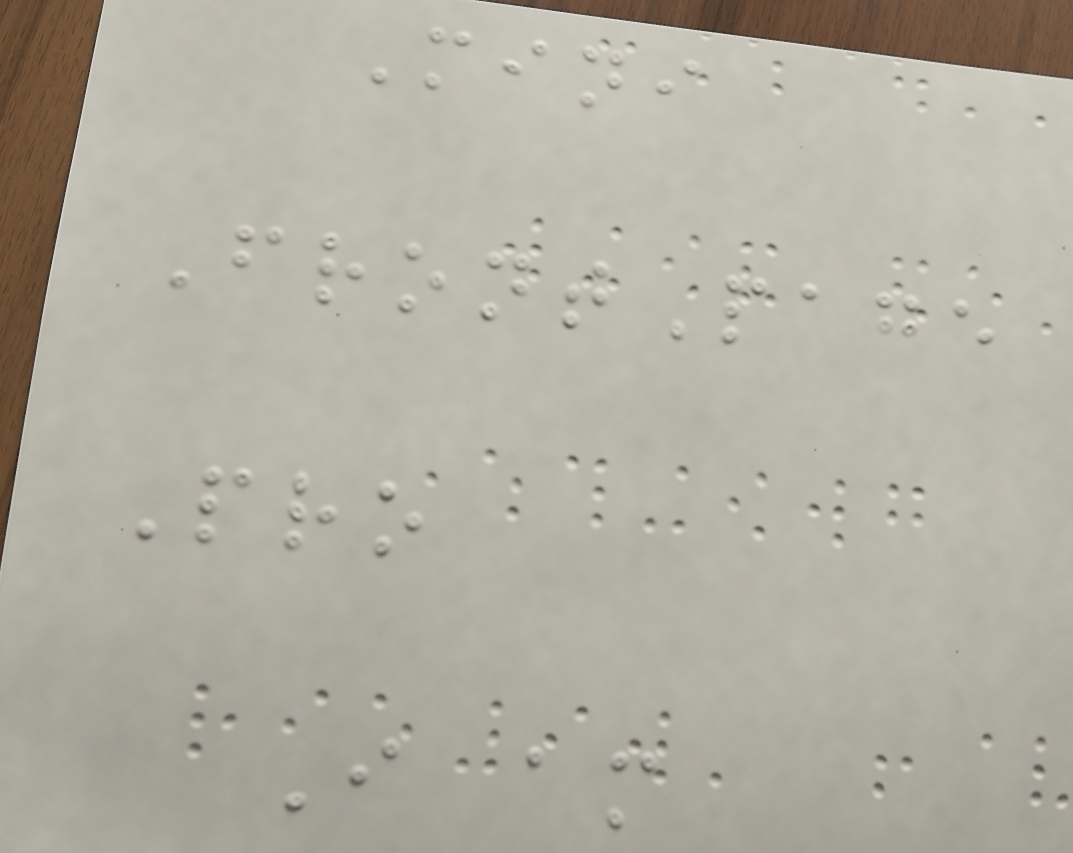Mini
FrontPage
Pro
I am
